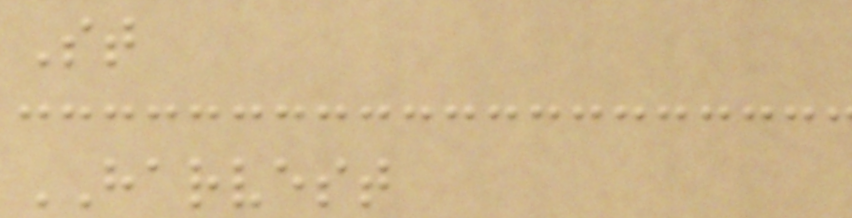St
HARVEST
